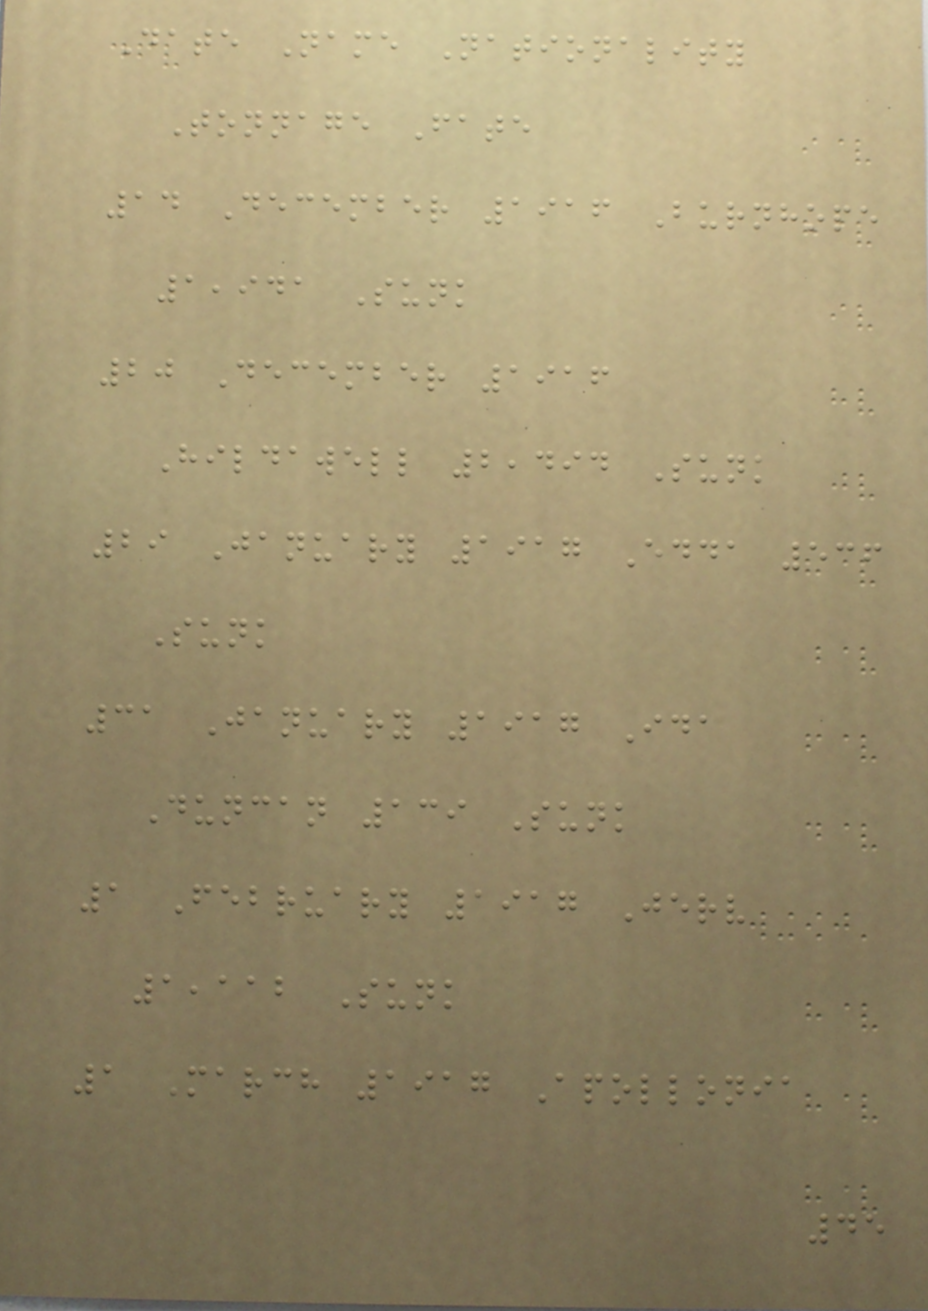Date Name Nationality
Tonnage Fate
14 December 1916 Burnhope
1,941 Sunk
20 December 1916
Hildawell 2,494 Sunk
29 January 1917 Edda 536
Sunk
31 January 1917 Ida
Duncan 139 Sunk
1 February 1917 Jerv
1,112 Sunk
1 March 1917 Apollonia
45
